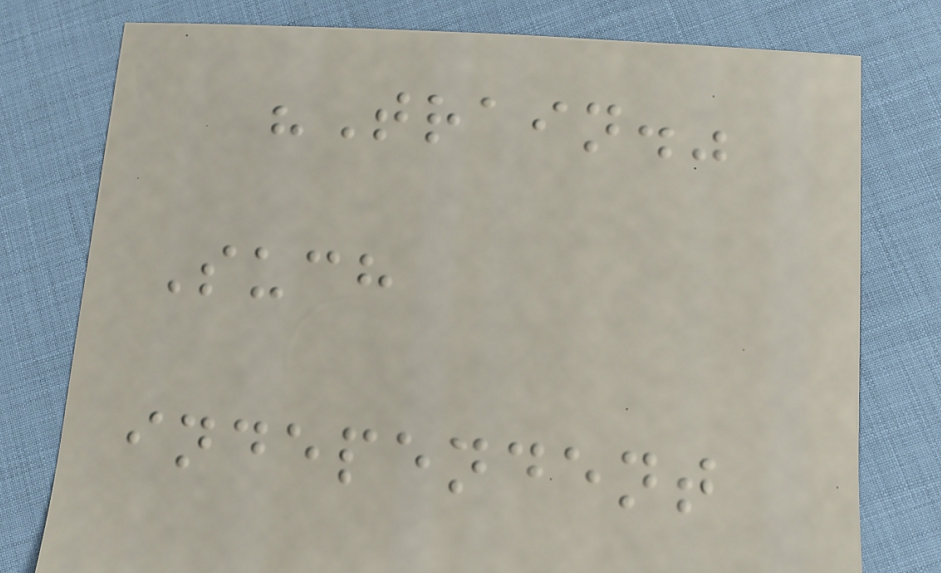"Train."
Such
independent
